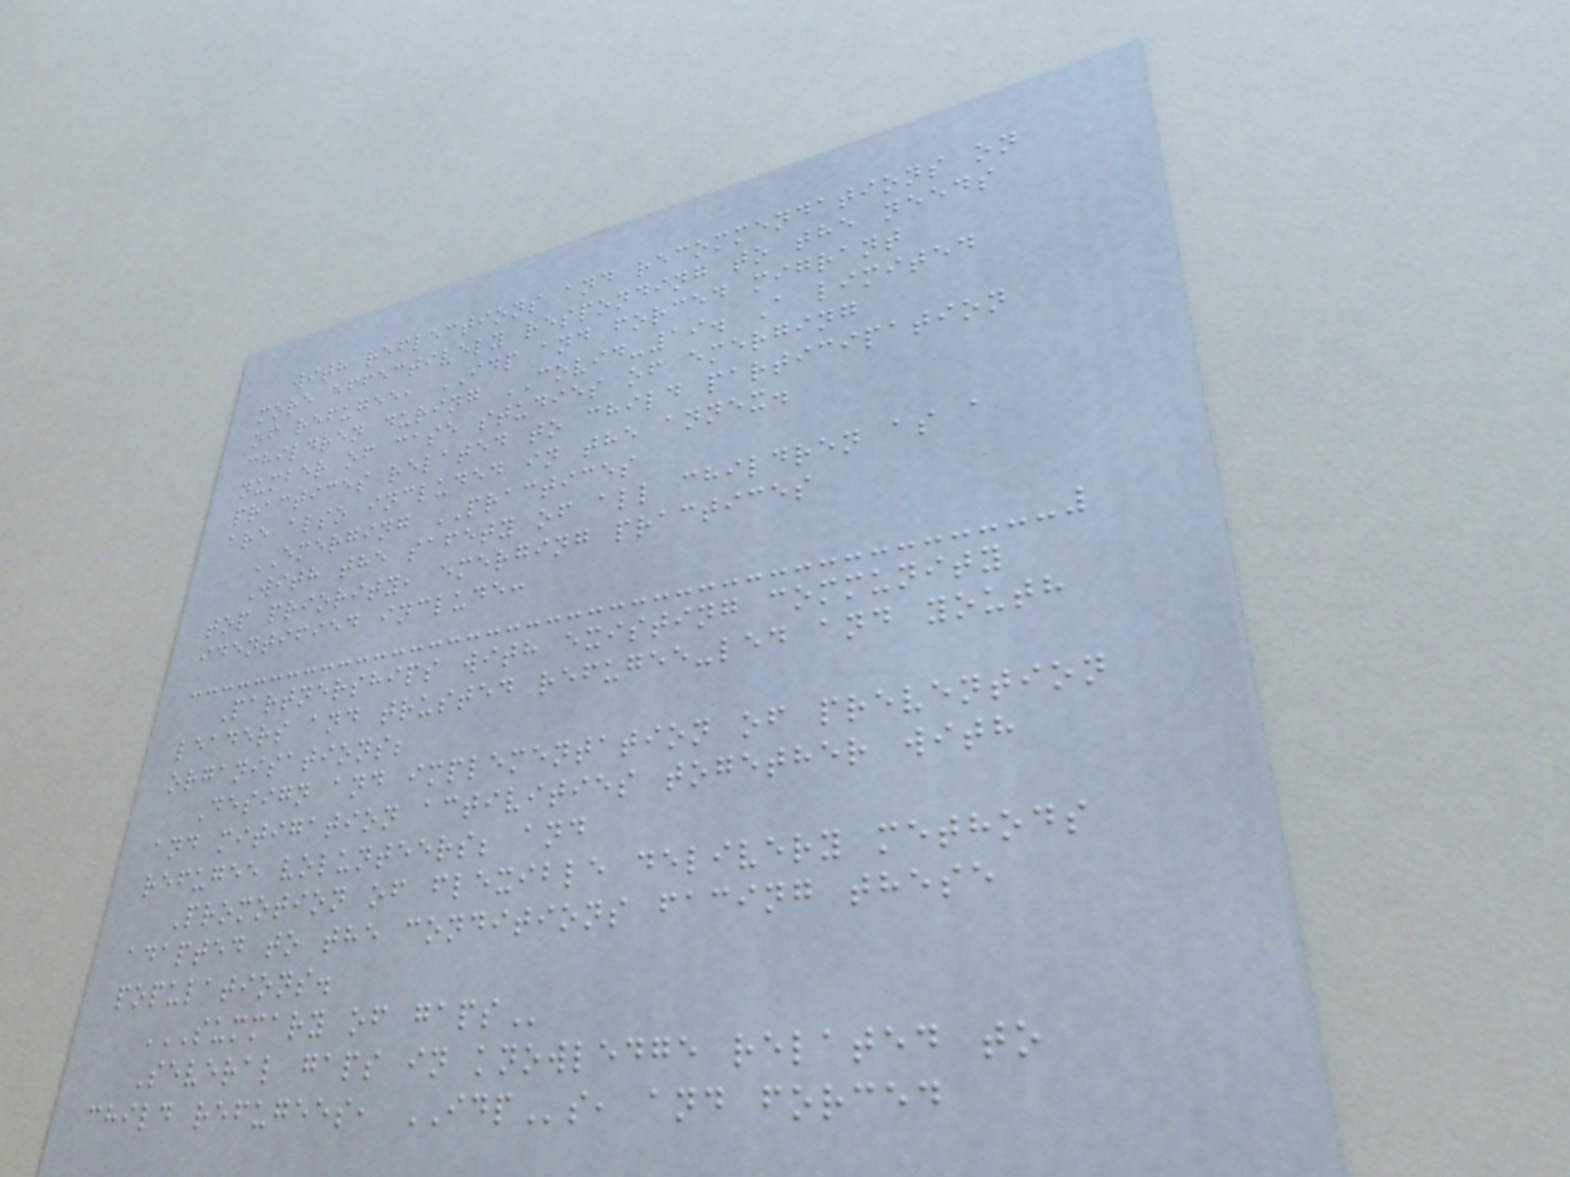with reflections and recommendations on
more effectively responding to the needs
of refugee, IDP and forced migrant
children during COVID-19. A limited
number of case studies of emerging
practices related to child participation
are also included in the annex.
EMERGING PRACTICES
With the safety of all children as a
top priority, emerging practices
identified include:
Partnerships with existing community
leaders and trusted refugee-led and youth
organisations;
Design and implementation of prevention
and mitigation activities together with
refugee volunteers; and
Promotion of flexible delivery methods
adapted to the conditions facing these
populations.
SUMMARY OF GAPS
Several gaps in knowledge related to
child refugees, IDPs, and forced
